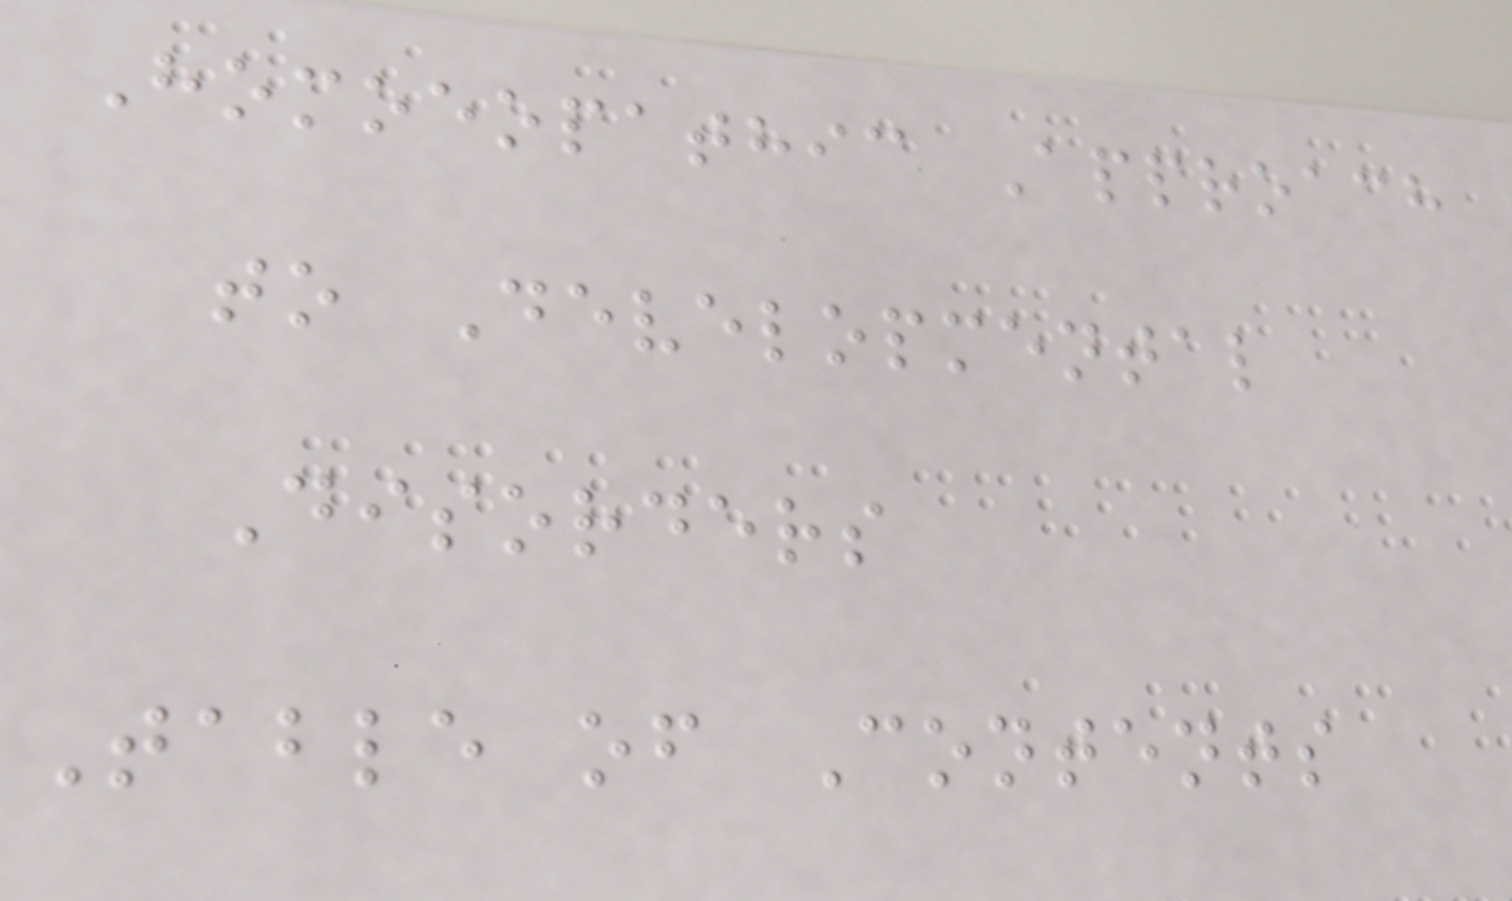Homoeopathic Approach
to Developmental
Disorders
Table of Contents
